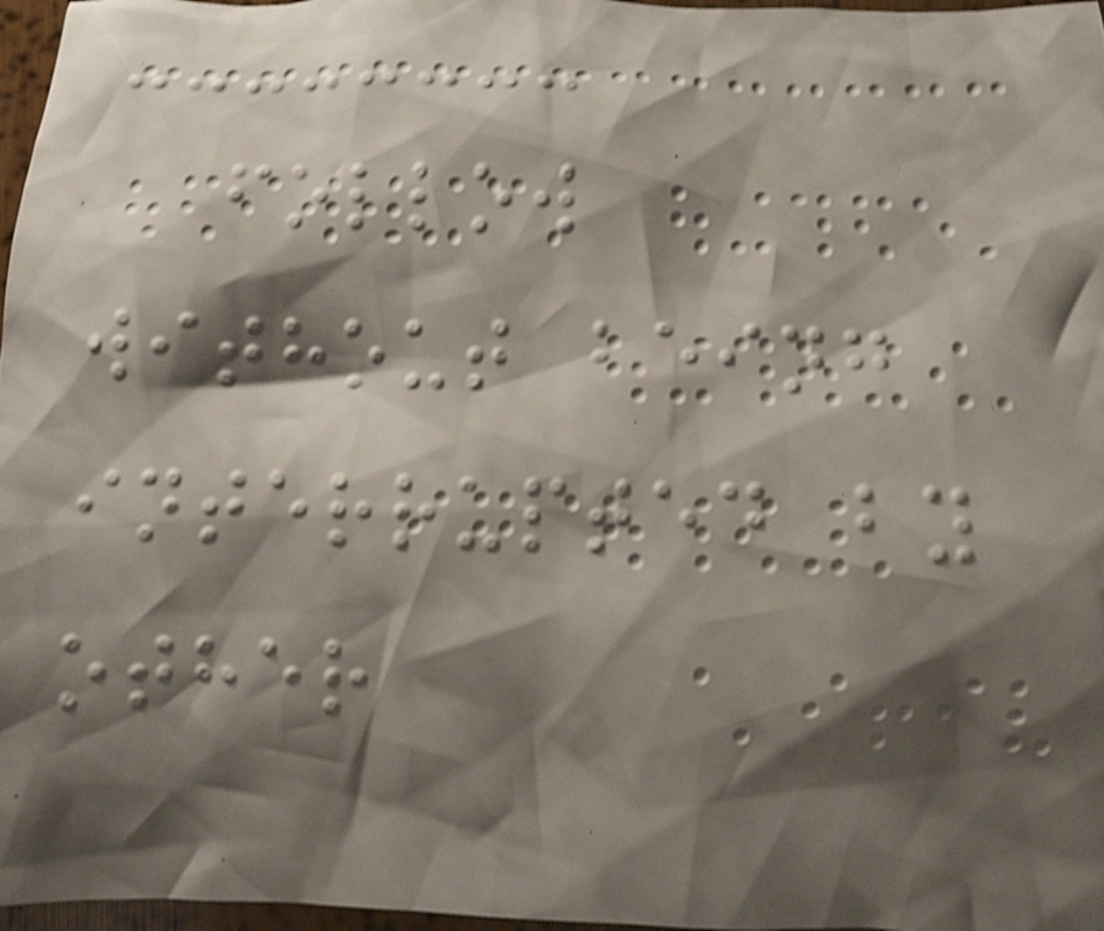follow
without being
interrupted by
other
